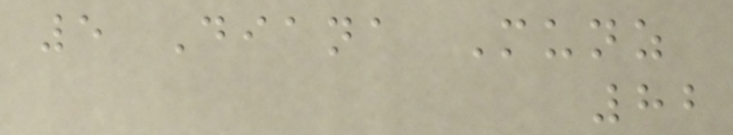5 Diana Munz
82
